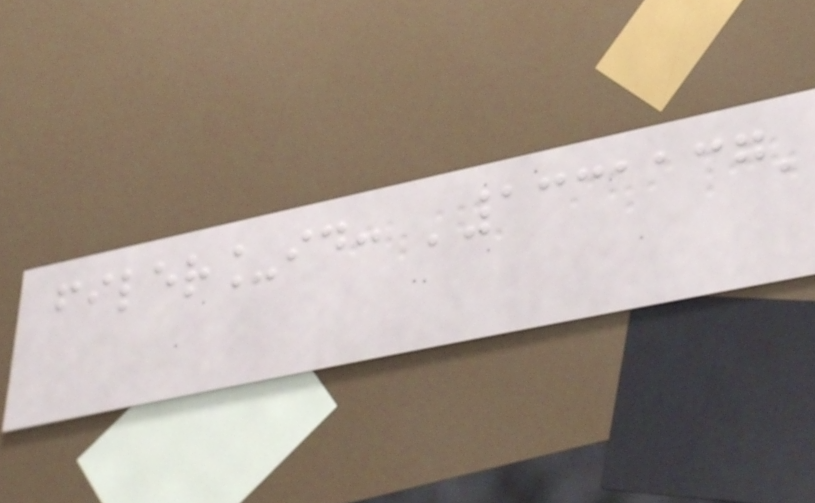filer_id: '1331137'
